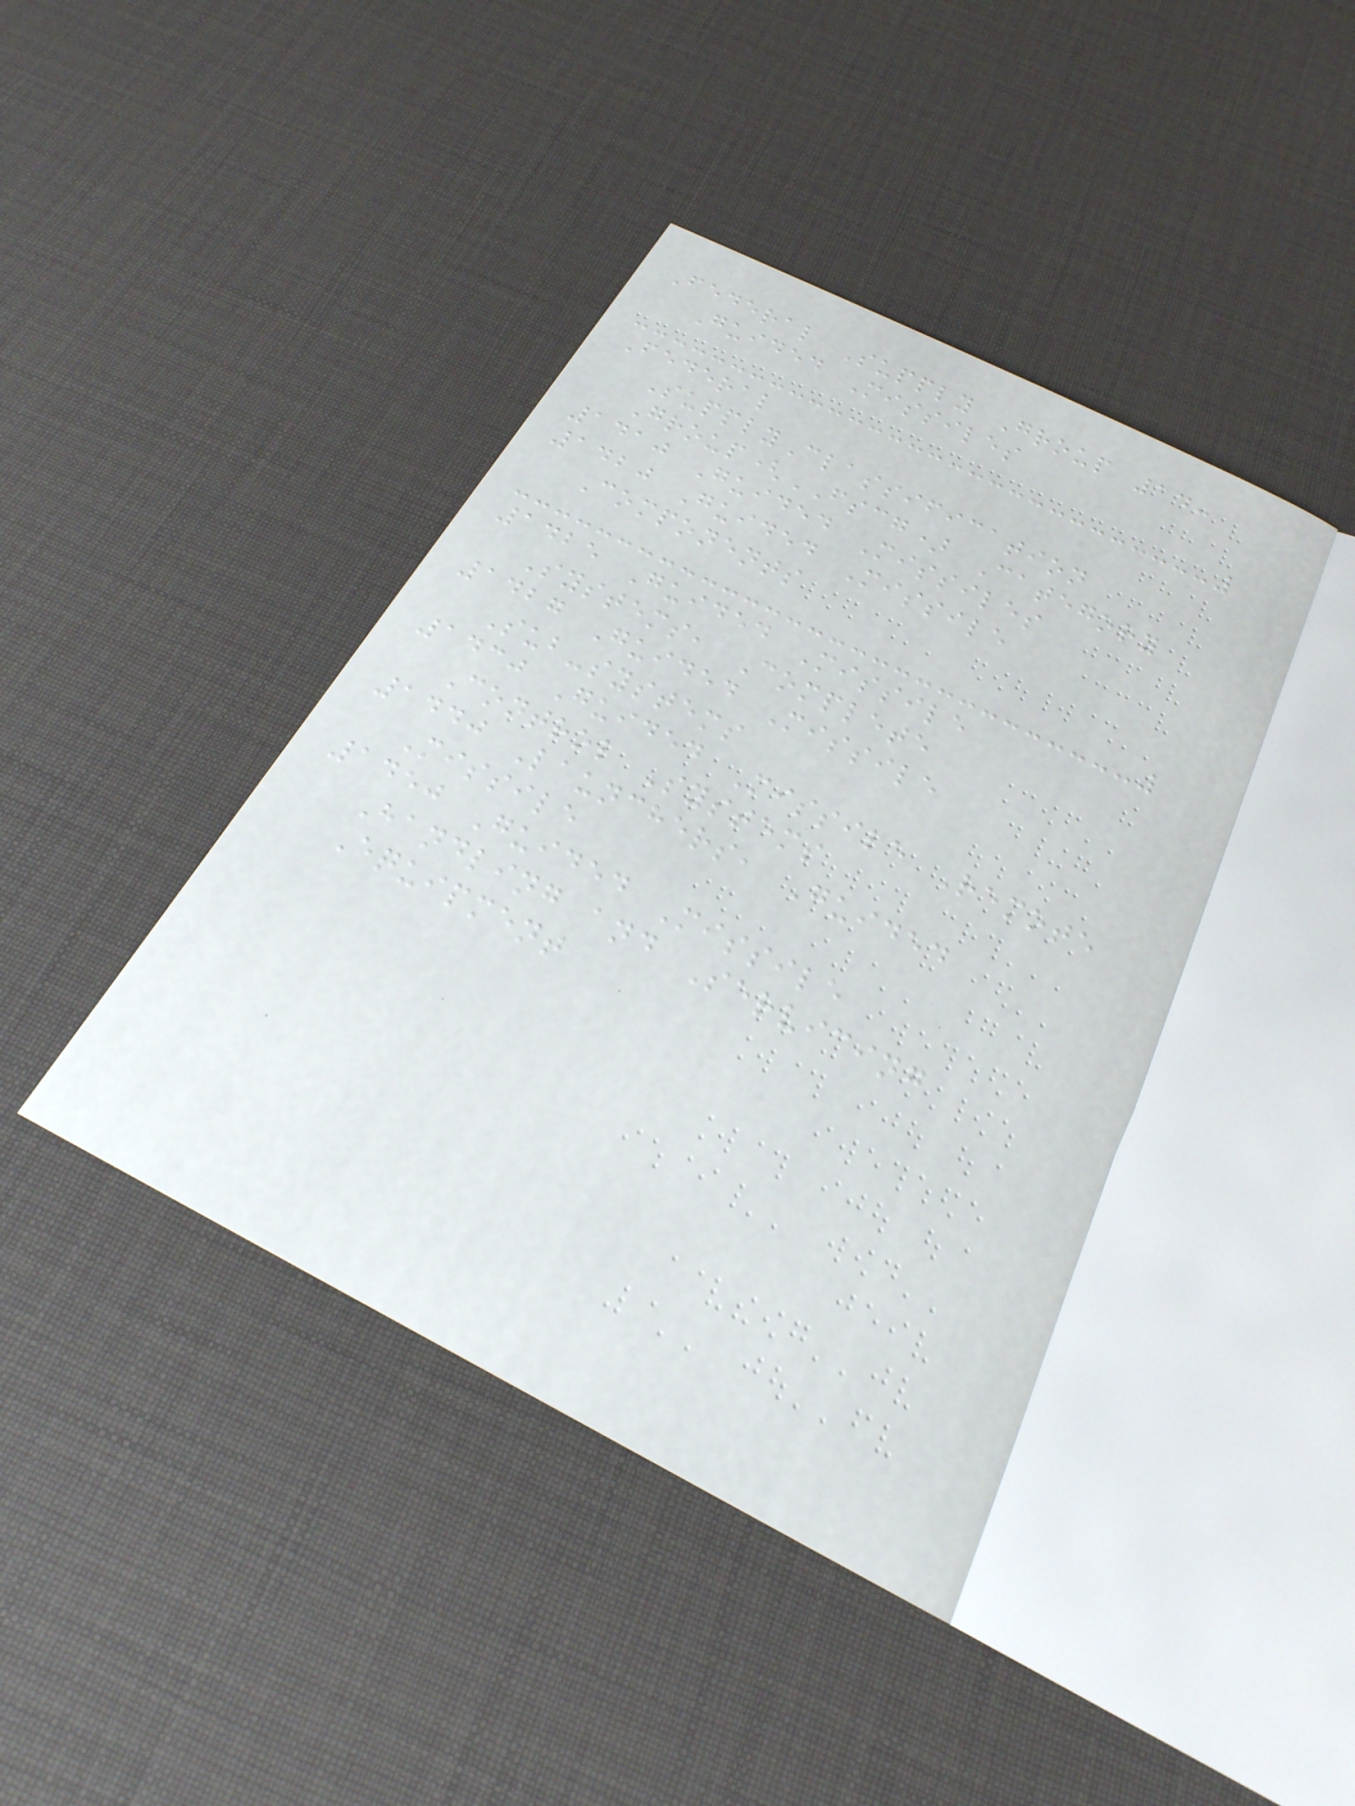Federal Supply Group 14:
Guided Missiles
Federal
SupplyClassification
Group(FSCG) Category
1410 Guided Missiles
1420 Guided Missile
Components
1425 Guided Missile
Systems, Complete
1427 Guided Missile
Sub-systems
1430 Guided Missile Remote
Control Systems
1440 Launchers, Guided
Missile
1450 Guided Missile
Handling and Servicing
Equipment
